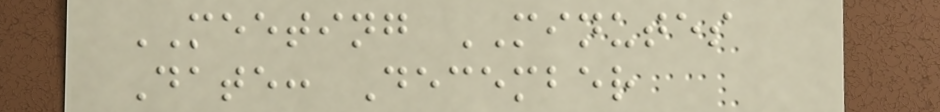MEETING MINUTES
Date: December
